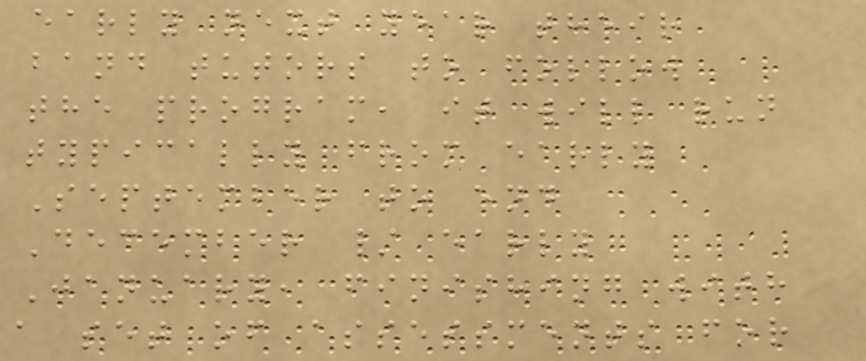early next year their
band tutors to follow
the program, it will run
typically from early
September to end
December / early
January, finishing with
a set of assessments for
